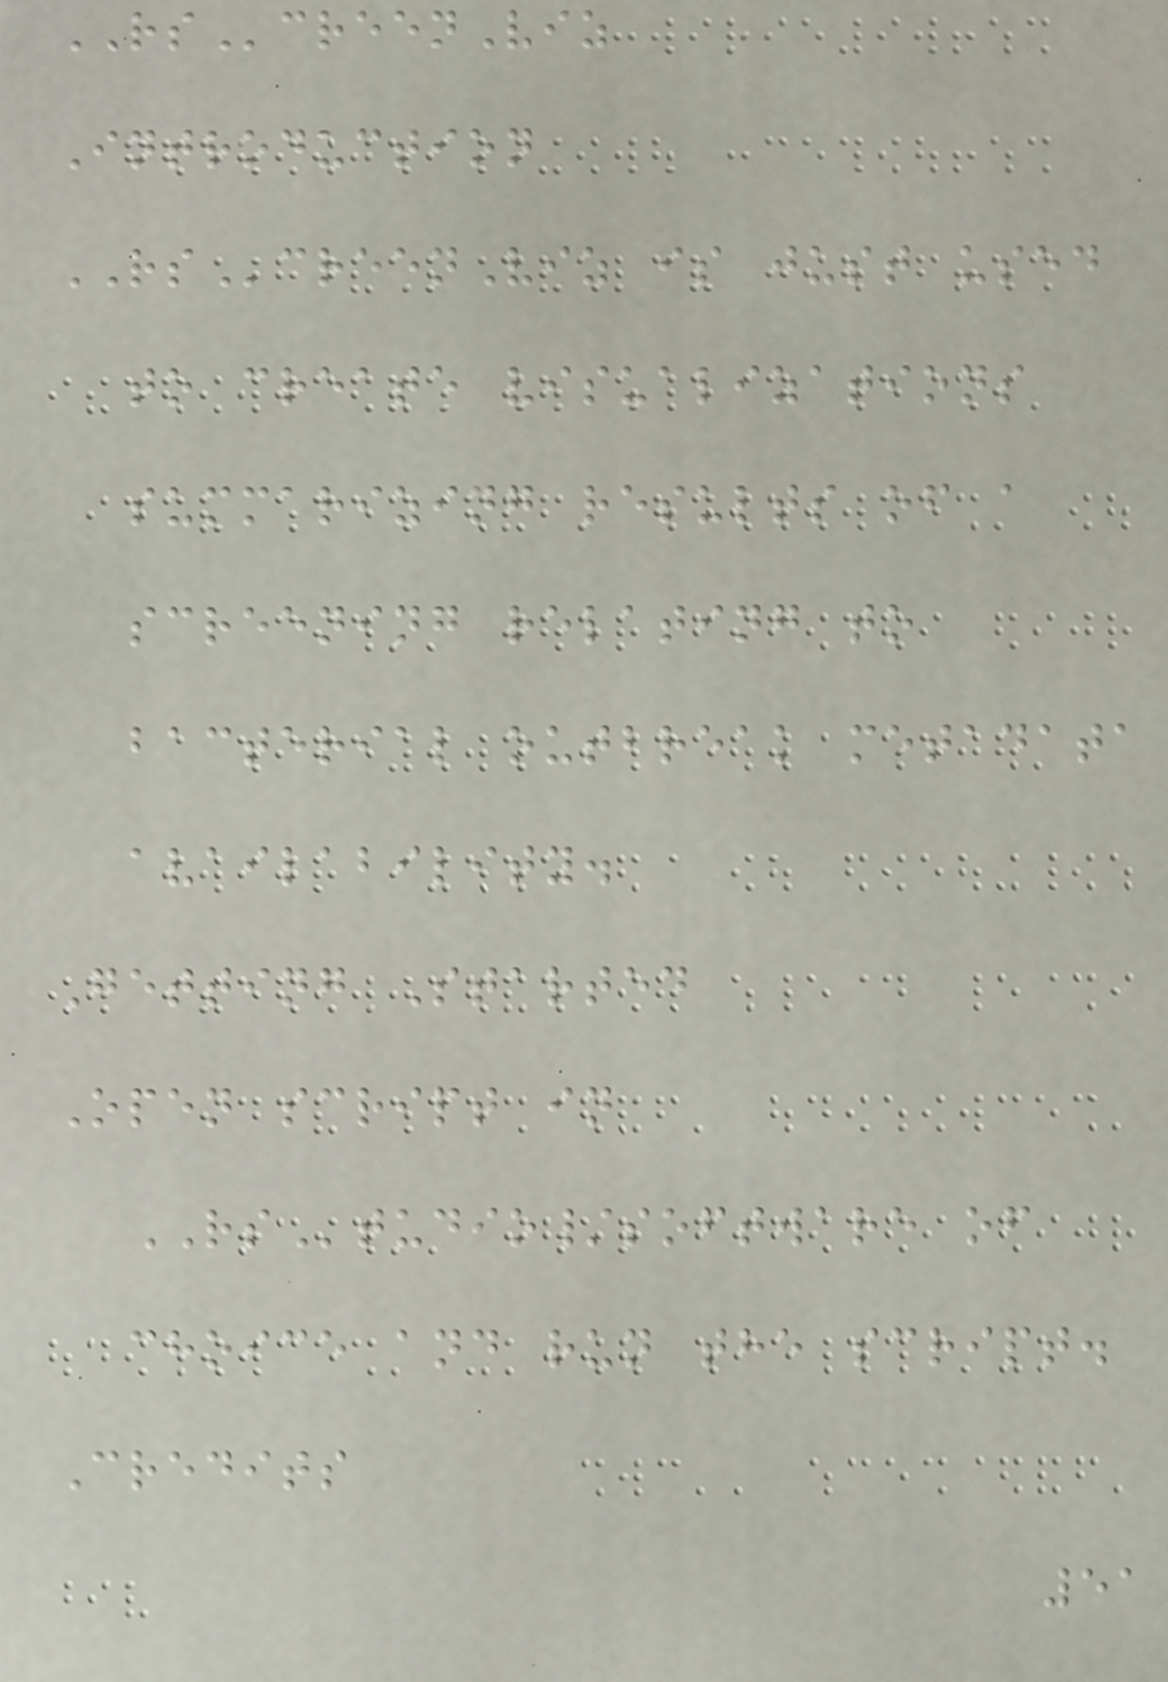RScreenViz
Introduction
RScreenViz is just used
to create visualizations
summarizing results of a
screening relating to
bacterial outbreak metadata
availability.
Getting Started
Open script in
RStudio/software of
choice and run the script.
Credits
51
